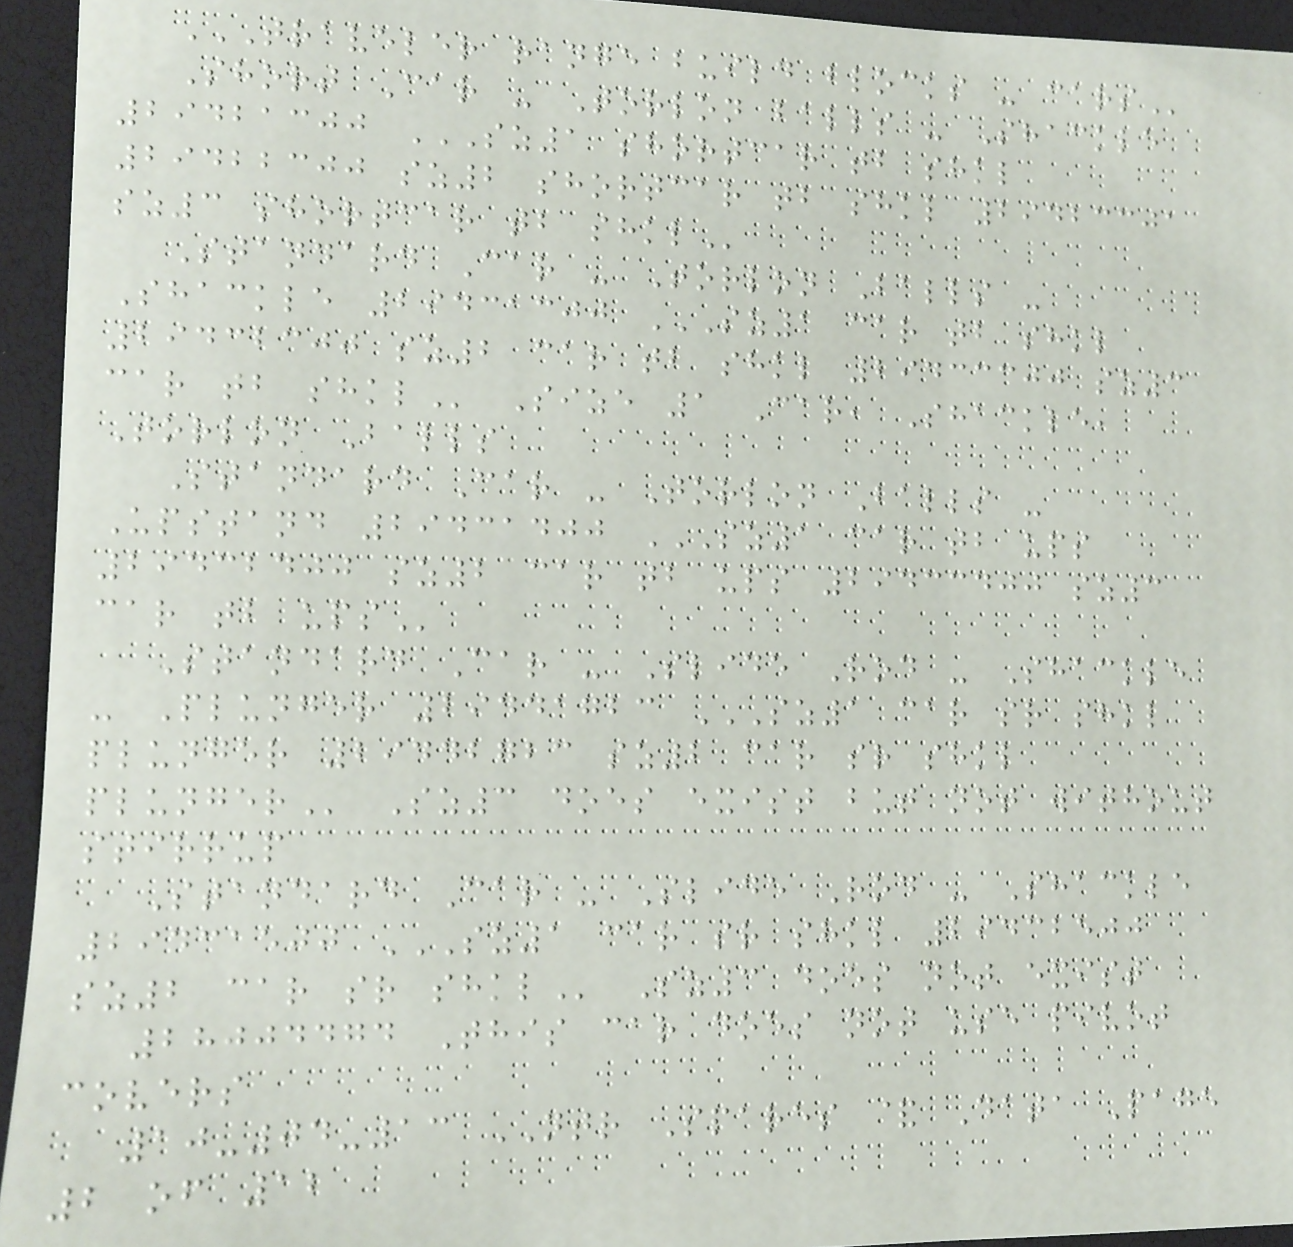TRAVELER RANGE BUILD BLOCKS - CARS
Short Car - Torlon balls - Shackle
29421300 SZ1 SHORTCAR TB SHKL
29422300 SZ2 SHORTCAR TB SHKL 29423301
SZ3 SHORTCAR TB SHKL
Standard Car - Torlon Balls -
Shackle 29431300 SZ1 CAR TB SHKL
29432300 SZ2 CAR TB SHKL 29433300 SZ3
CAR TB SHKL Size 1 Car, Shackle,
Torlon Balls
Standard Car - Torlon Balls -
Upstand 29431400 SZ1 CAR TB UPS
29432400 SZ2 CAR TB UPS 29433400 SZ3
CAR TB UPS
Standard Car - Slide Rod - Shackle
- Plunger 29441723 SZ1 CAR SR SHKL
PLUNGER 29442723 SZ2 CAR SR SHKL
PLUNGER Sz3 does exist but not without
stirrup
Standard Car - Slide Rod - Shackle
29431500 SZ1 CAR SR SHKL 29432500
SZ2 CAR SR SHKL Sz3 does not exist
28004474 This car does not use pivot
covers
10-04-13 NTR Spares & Data Page
2 of 12
